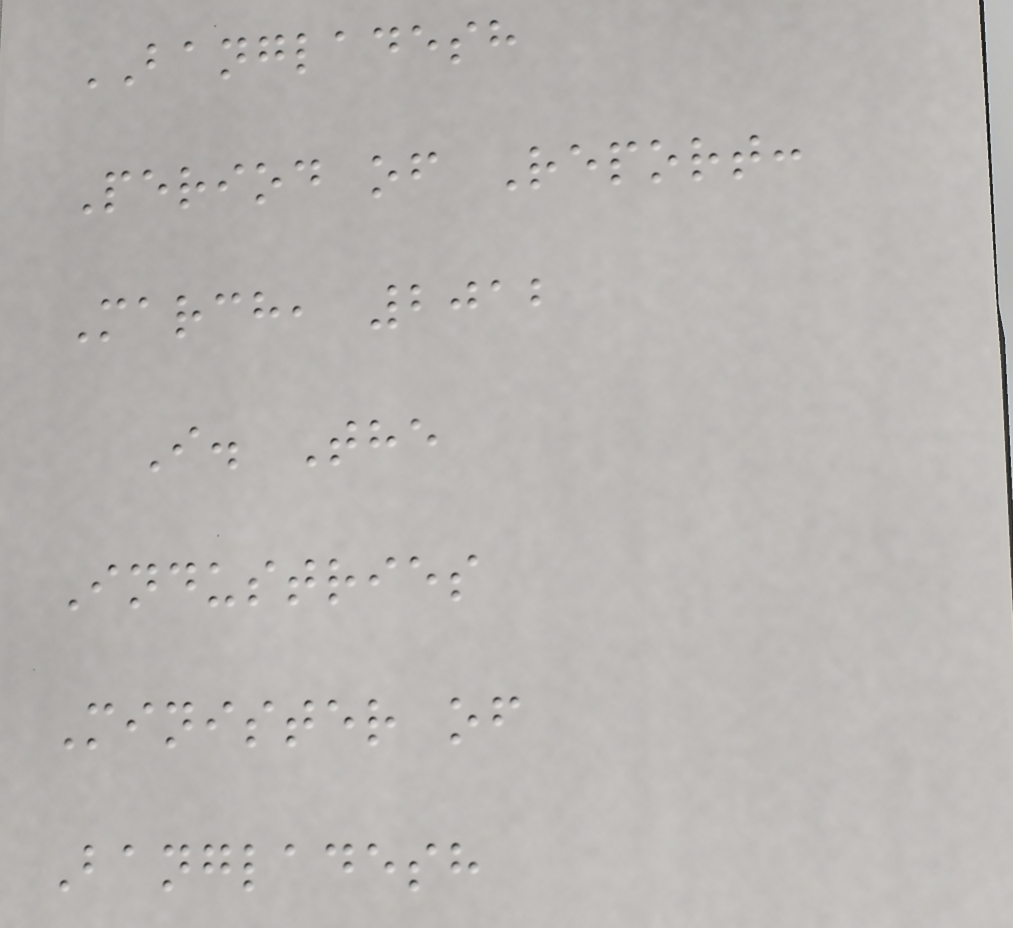BANGLADESH
Period of Report:
March, 2012
I. The
Industries
Minister of
Bangladesh
